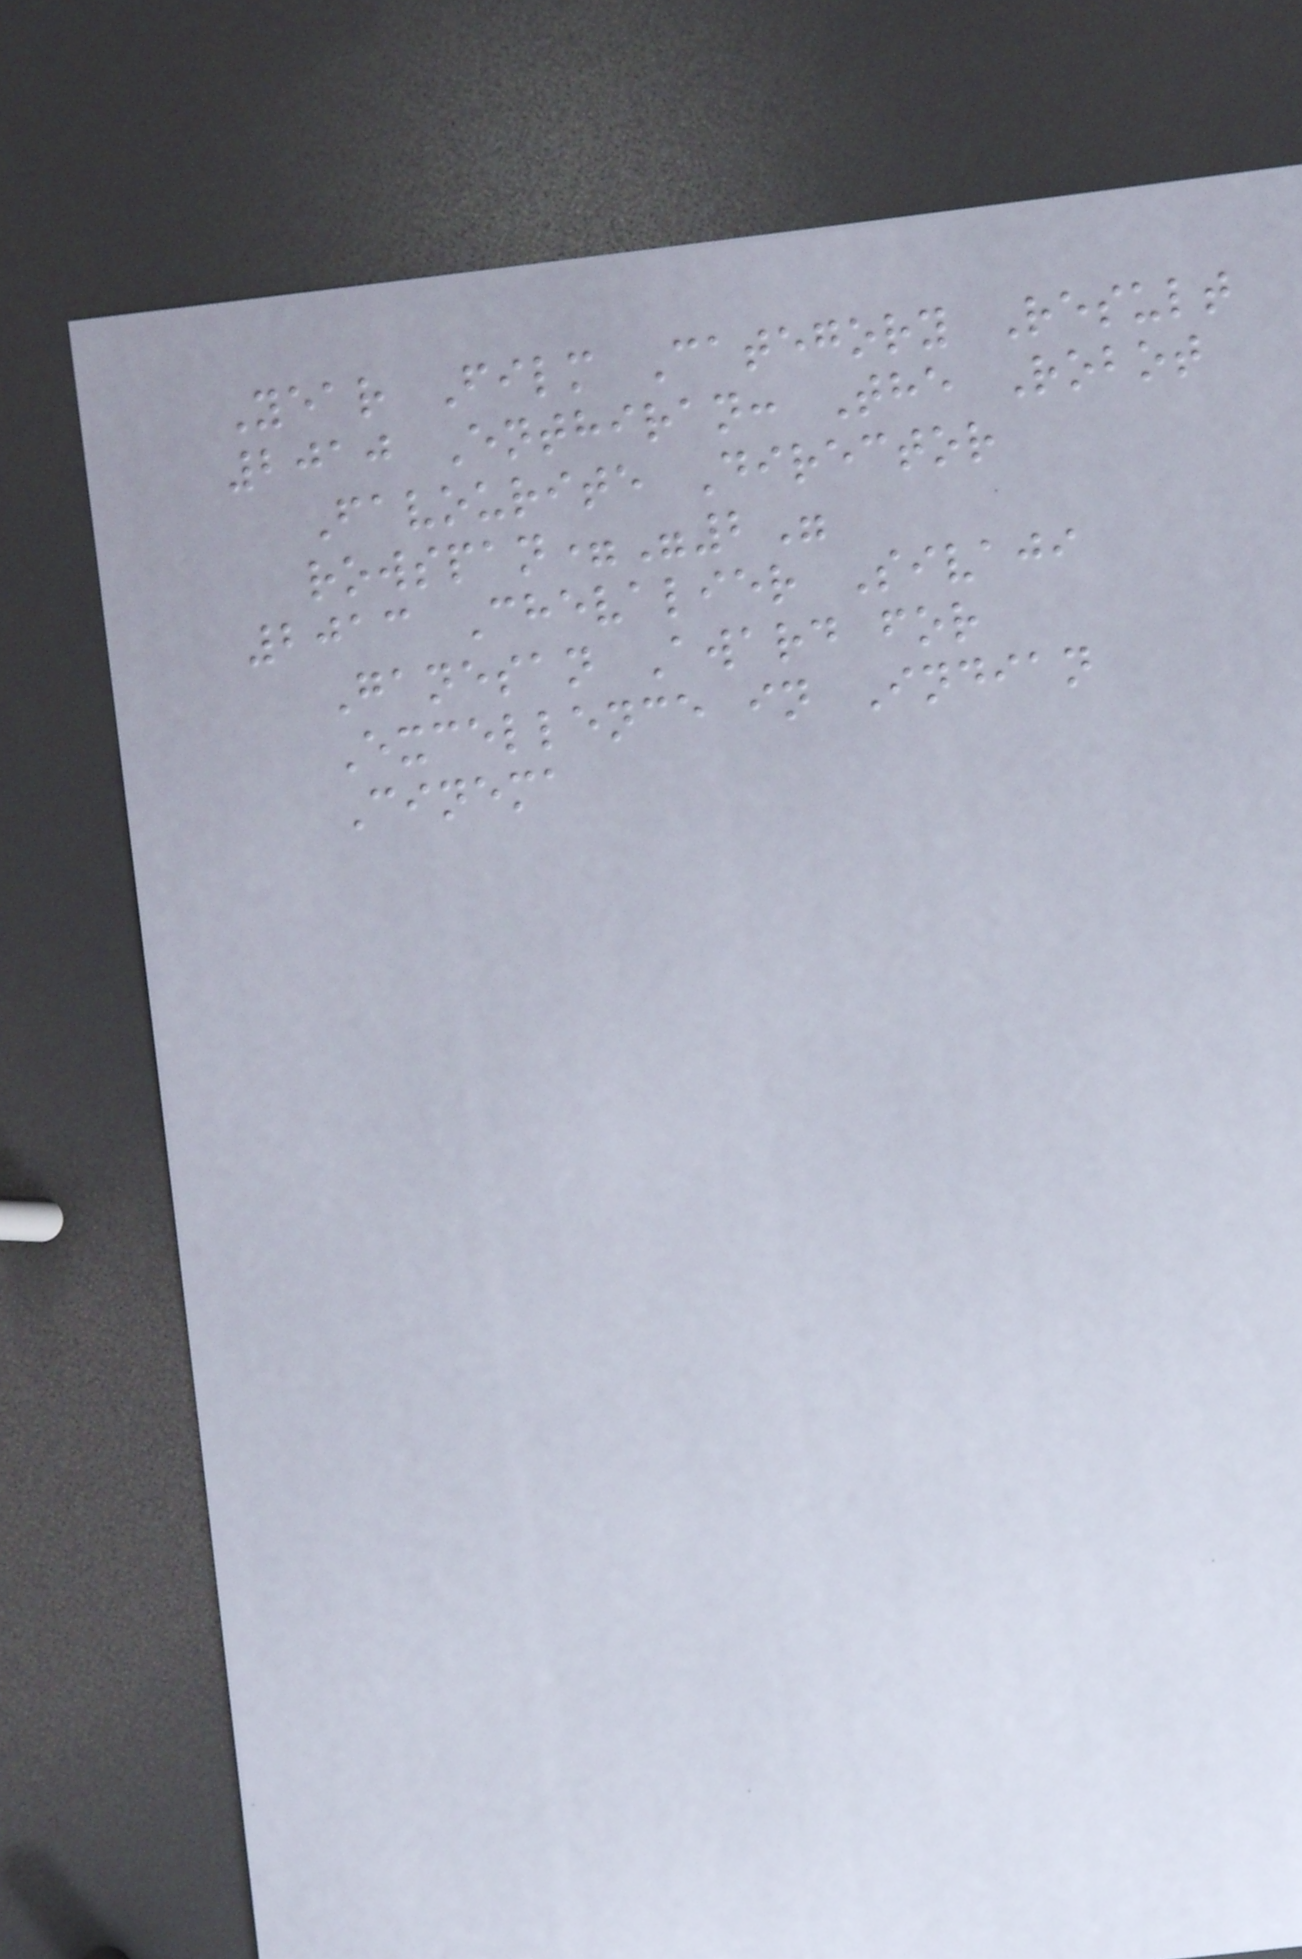Year Film Category Result
2010 Enthiran: The Robot
Favourite Director
rowspan="2"
2013 Chevalier Sivaji
Ganesan Award for
Excellence in Indian
Cinema
